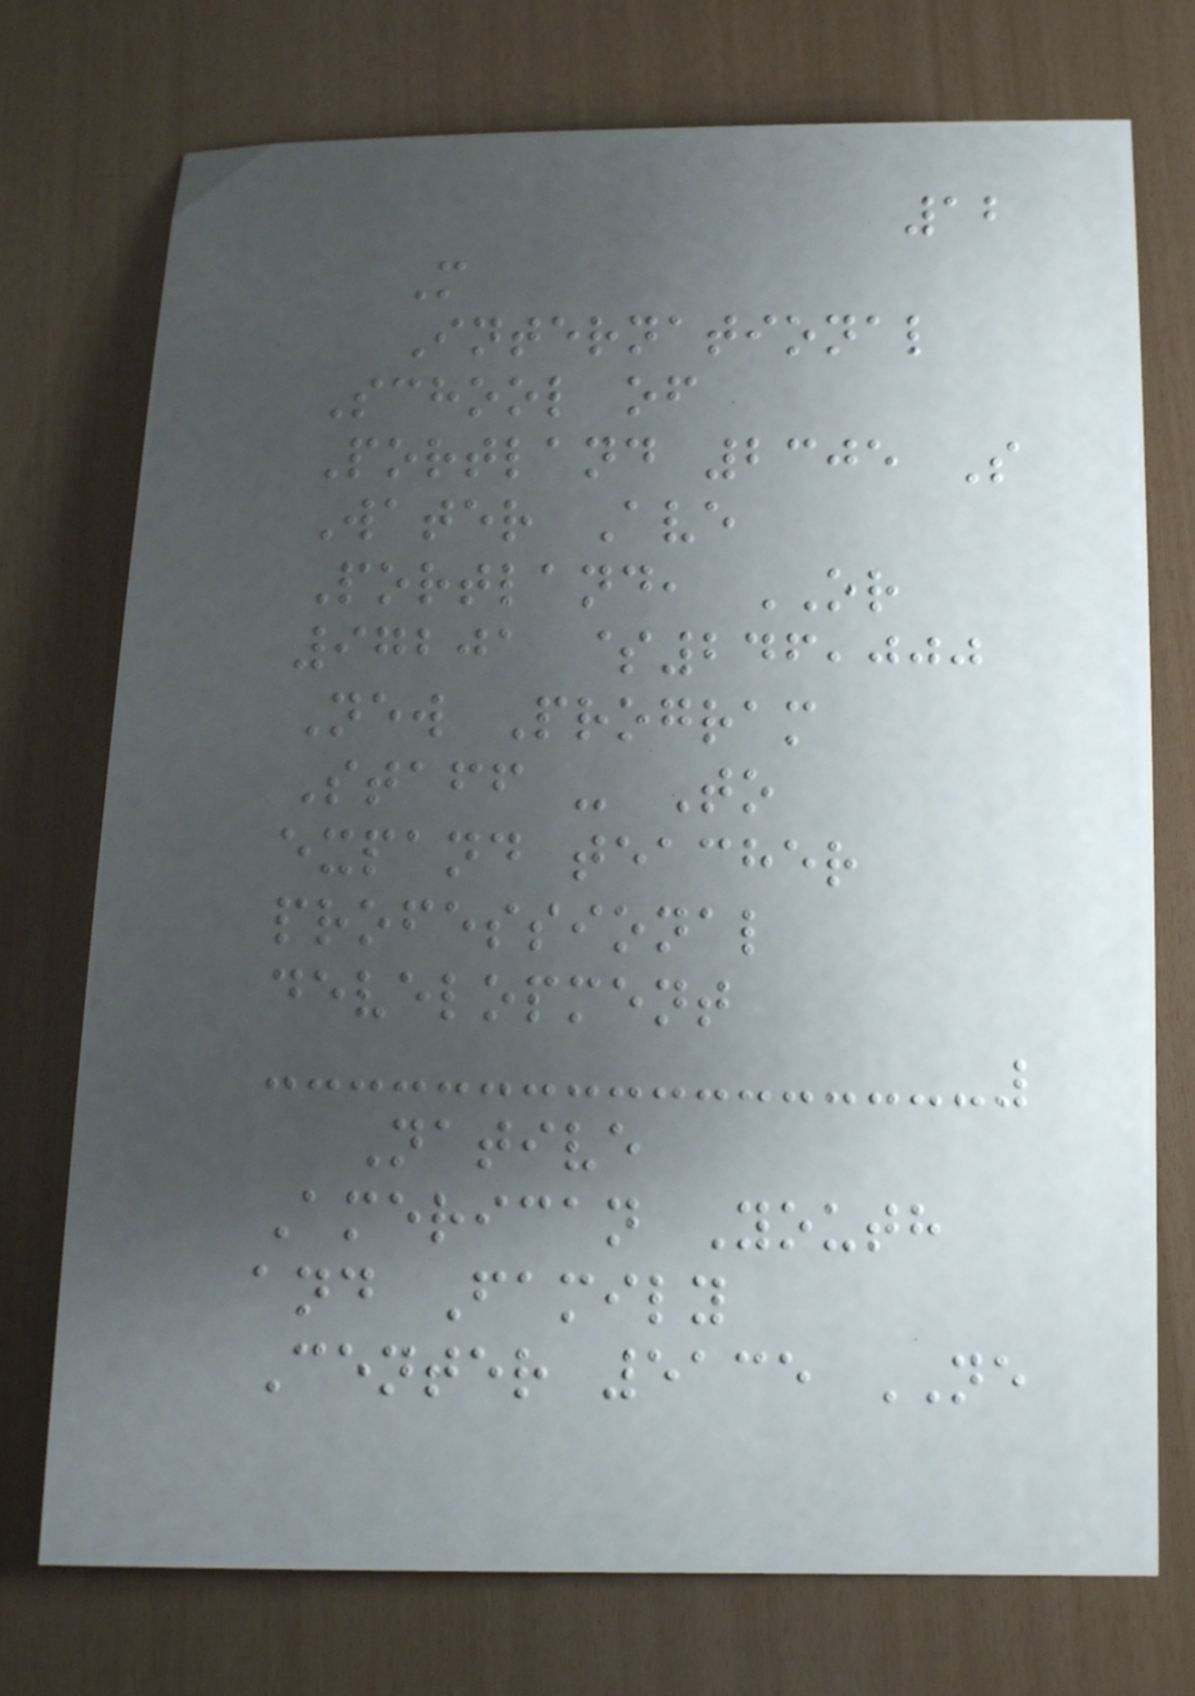12
M
International
School of
Portland 2305 S
Water Ave
Portland, OR
97201 $246,000
New Program
Staff - To
expand teacher
professional
development
Native
American Youth
and Family
Center 5135 NE
